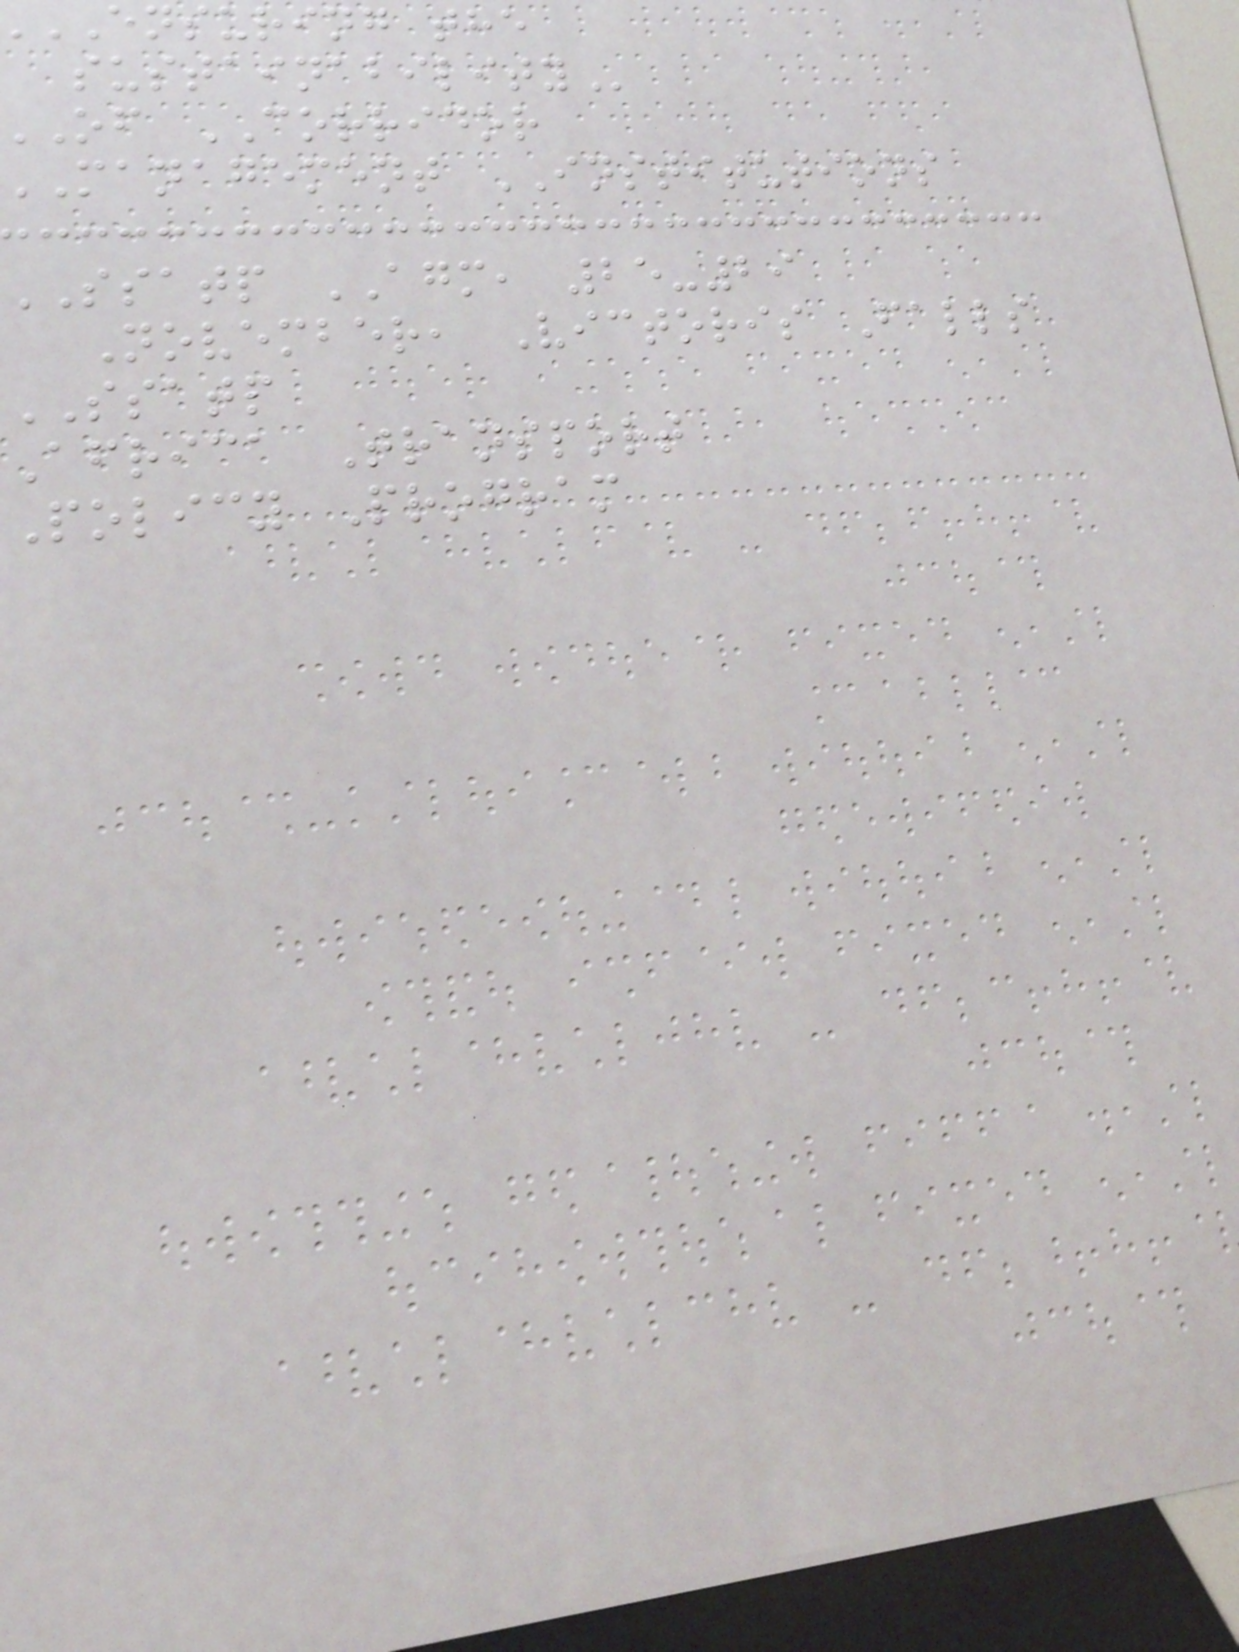ENSURING the
of CORRIDOR
management INSTITUTIONS
SSATP AGM, 25-29
November, Victoris Falls
SSATP
Africa Transport
Policy Program
